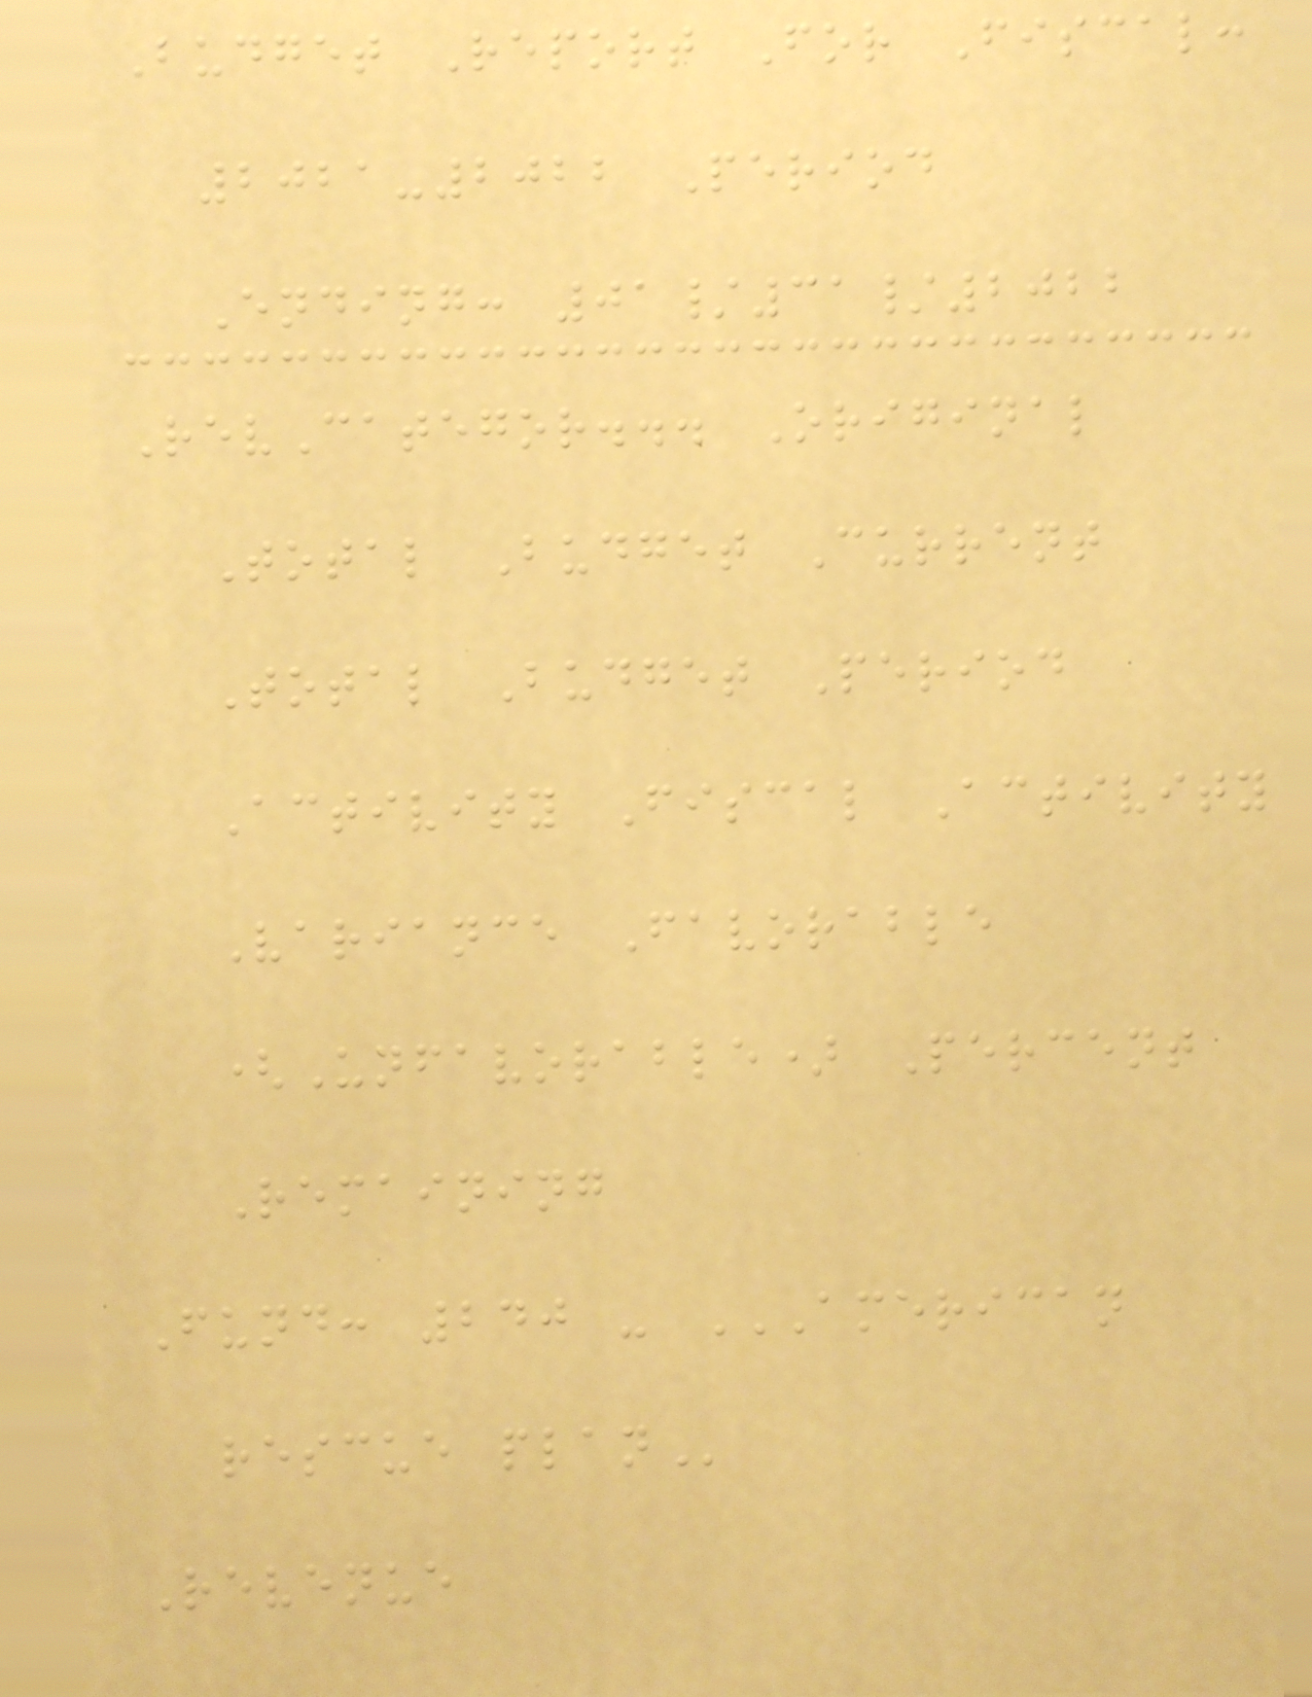Budget Report For Fiscal:
2021-2022 Period
Ending: 01/31/2022
RevCategor... Original
Total Budget Current
Total Budget Period
Activity Fiscal Activity
Variance Favorable
(Unfavorable) Percent
Remaining
Fund: 240 - AMERICAN
RESCUE PLAN
Revenue
